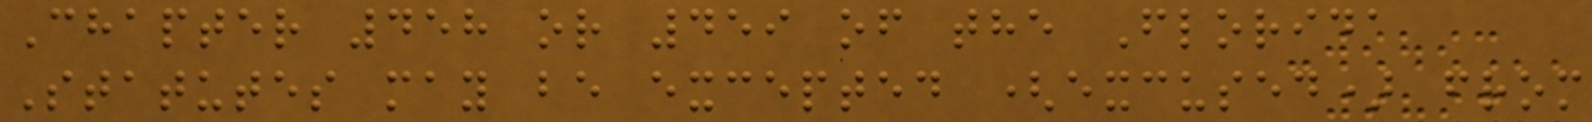Chapter 458 or 459 of the Florida
Statutes may be excepted (excused) from
